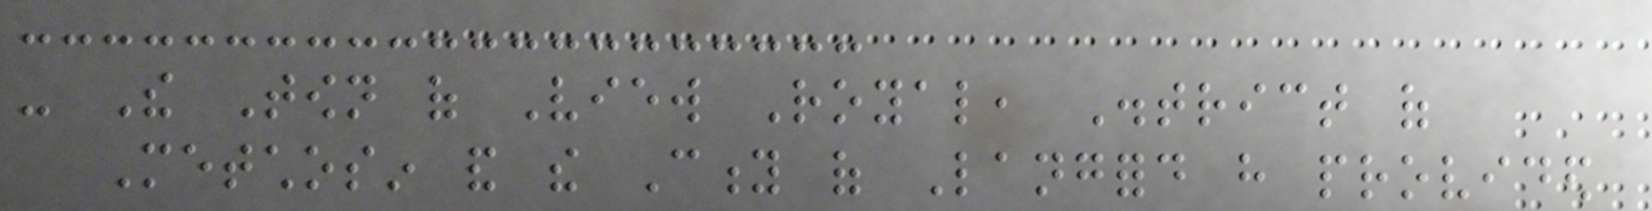- The Town of View Royal, District of
Metchosin and the City of Langford have provided
